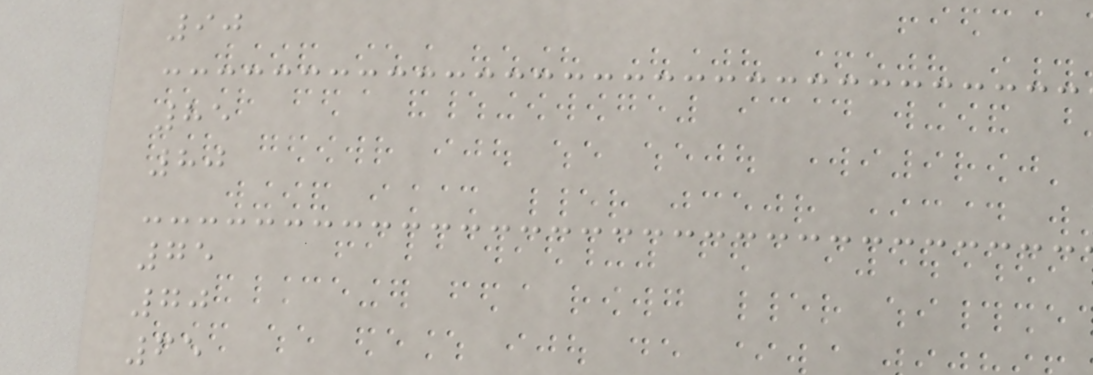90
85
80
75
70
65
